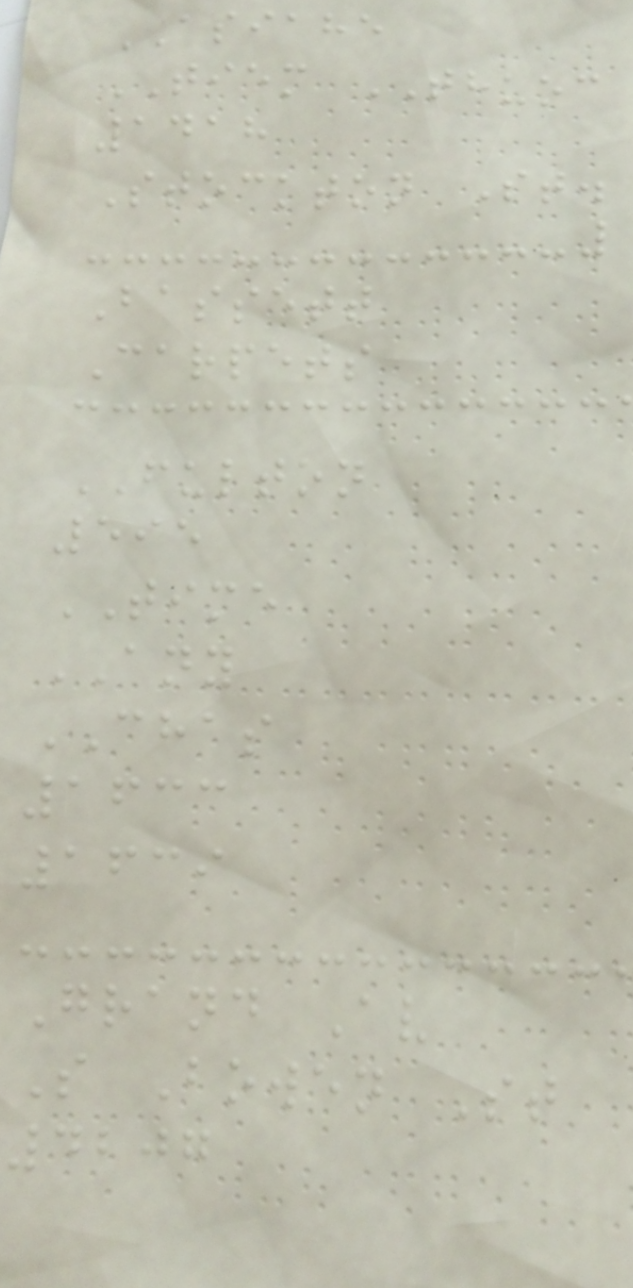ASIAHE
TIEM THUOC
1418
Stockton St.
Bassett
Carpets
FULTON
595
TIME
ANY
CHAS
1633
1639
Grand Av
S Bowen St
4207
